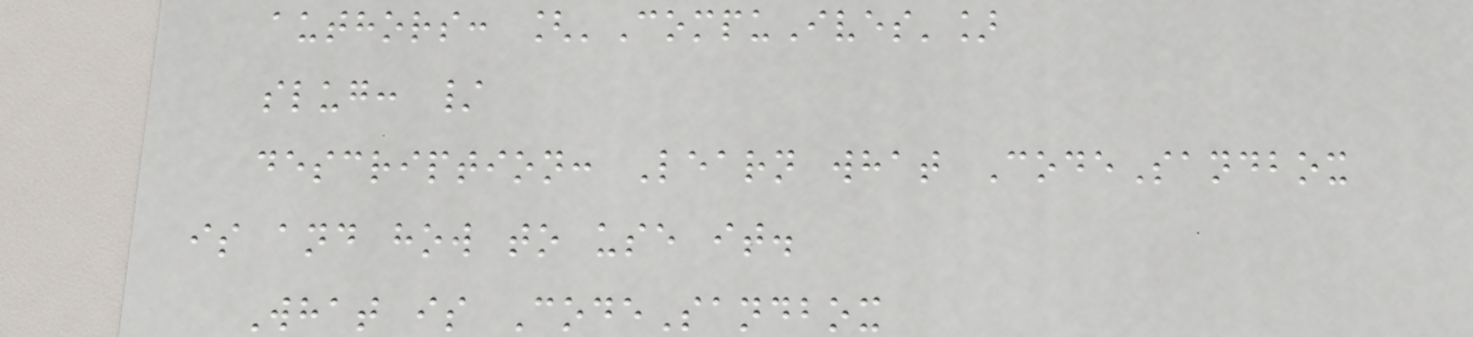authors: ['CompuIves']
slug: /
description: Learn what CodeSandbox
is and how to use it.
What is CodeSandbox
